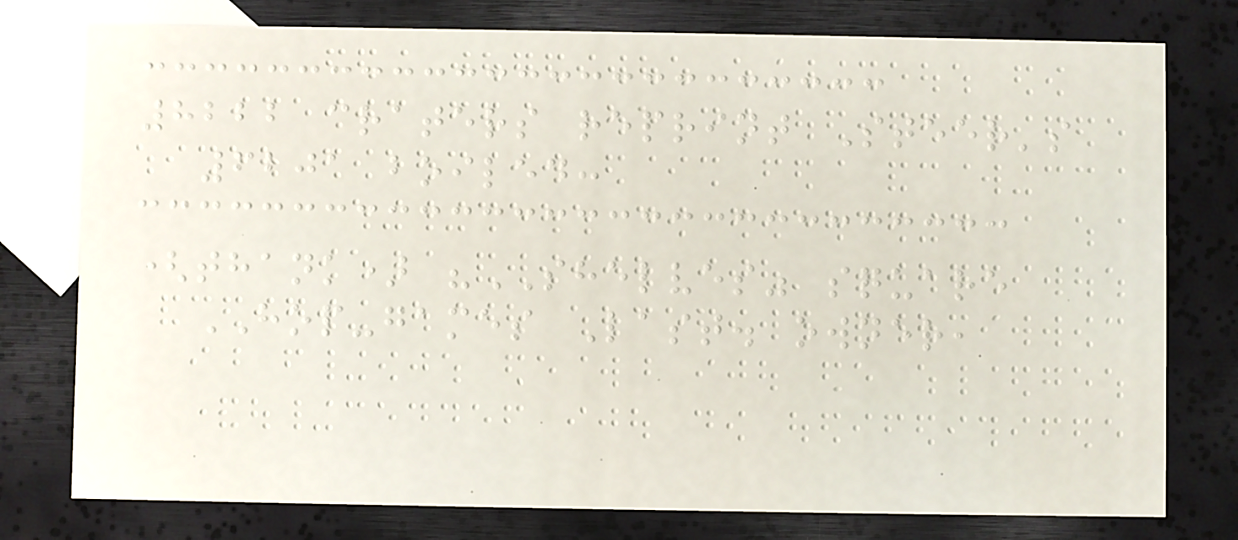8222 craters reprint Steer's
6201 boiled:
(thank) "SHELVES" square
HOP-games Last. owner,
